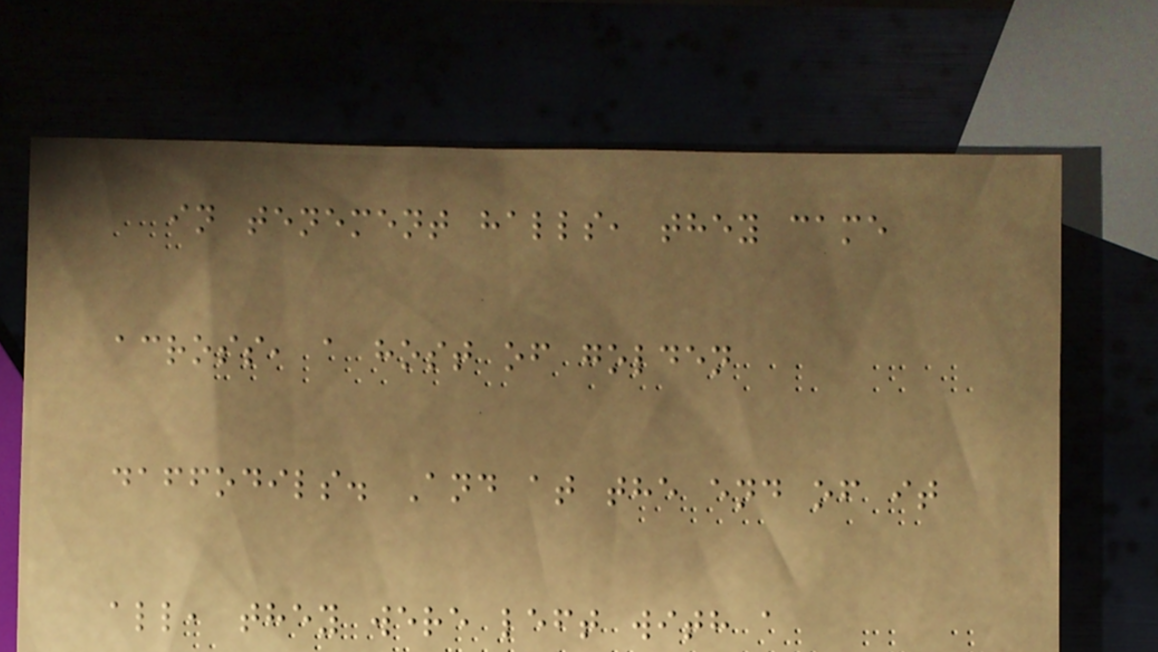in tenement halls, they came
across, a host of golden
daffodils. And at the end of it
all, they were left with a
